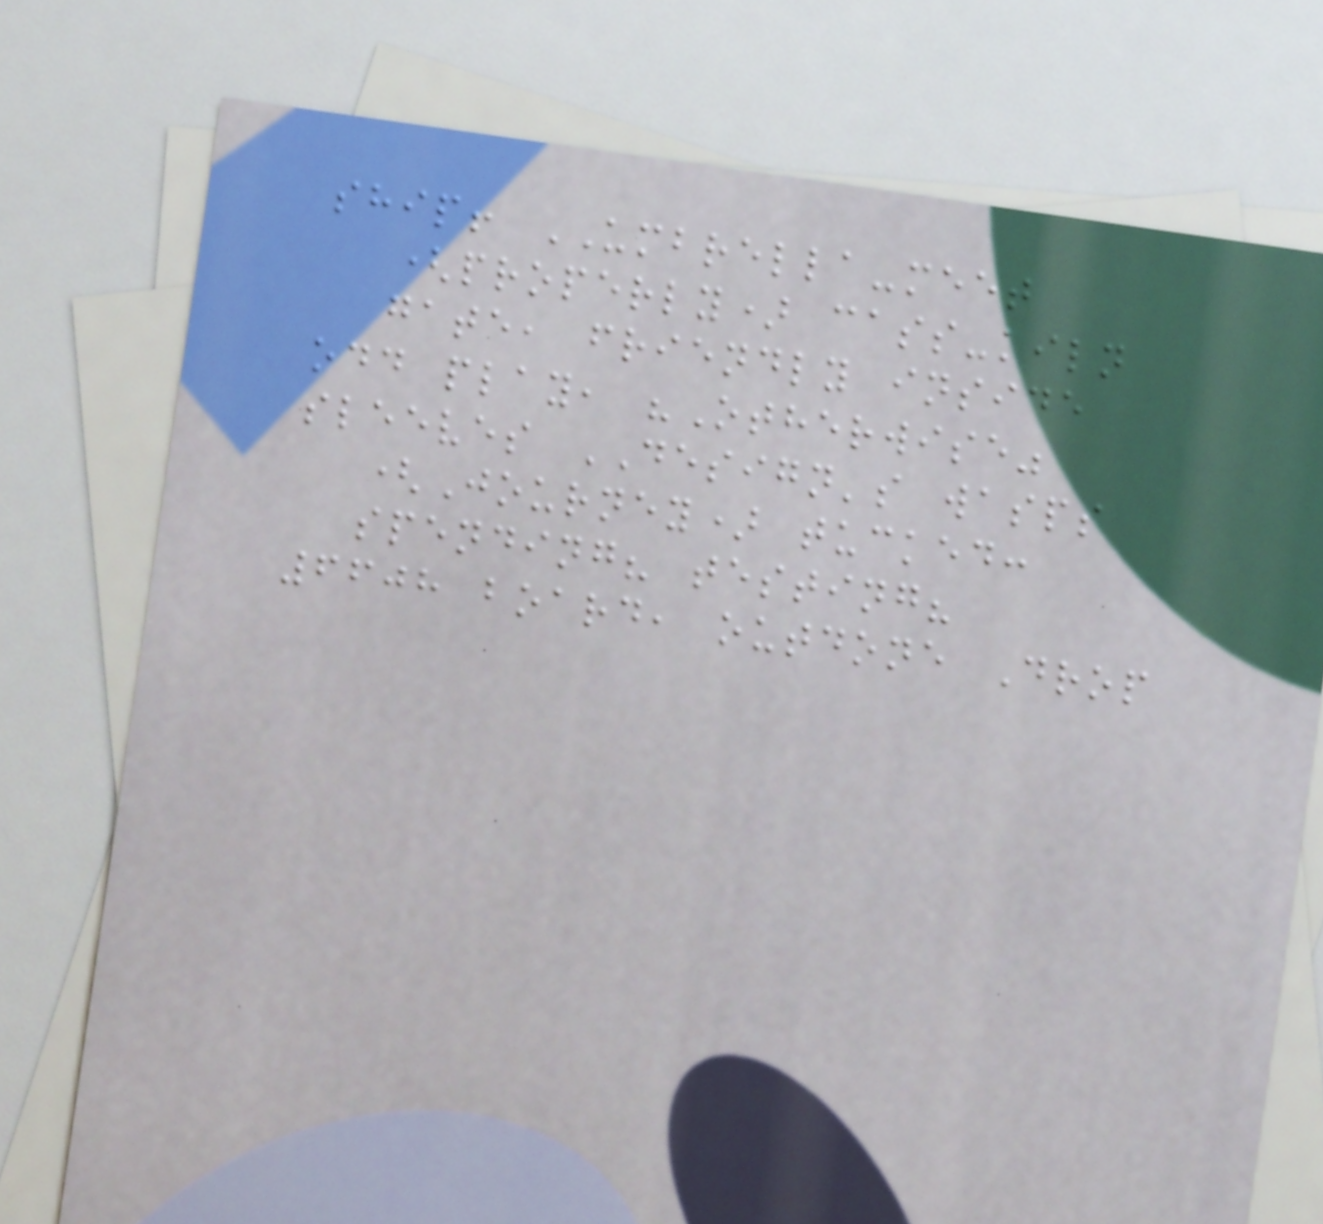ship! UMBRELLA-meet
(properly) cass-kiln
gate, friendly inside
odd play, "Otherwise"
sleeves DESIGN's wasps
(Journey) tucked:
spending? testing?
6608 board, outdone Drop
